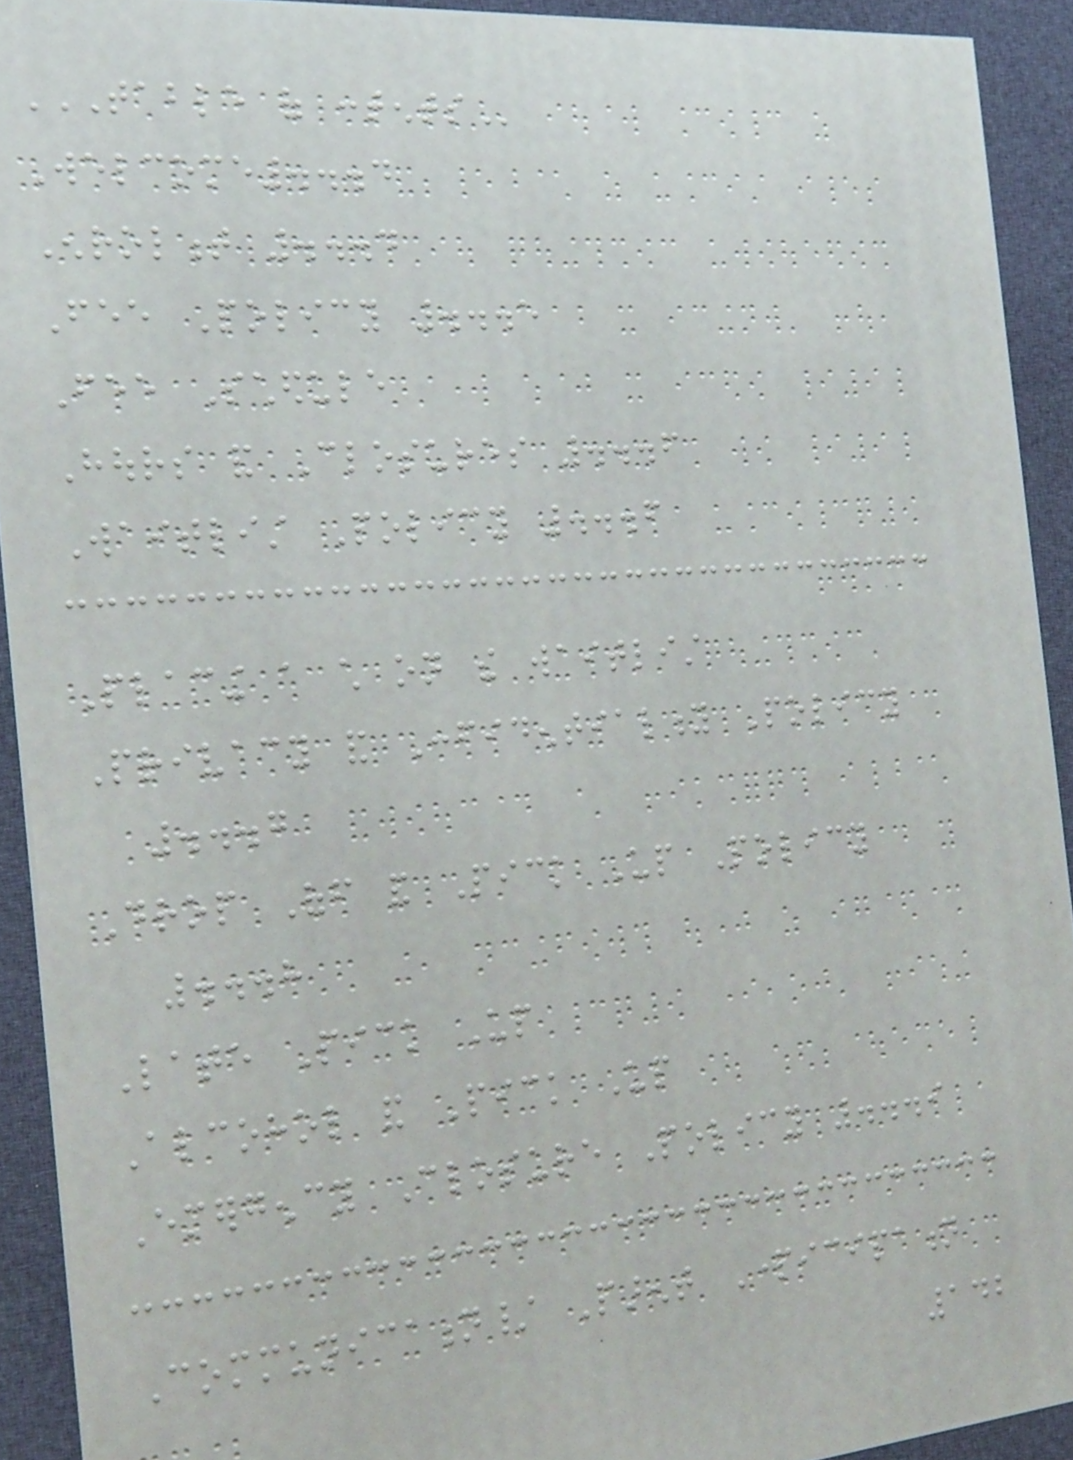TABLE OF CONTENTS
Welcome...4
Enrolment ...4
Fee Policy ...5
Fee Schedule
Hours and Closures ...6
Waitlist Policy ...6
Placing a child on the waitlist
Privacy and Confidentiality Policy
...7
Drop Off and Pick Up Policy
...8
Late Pick Up
Alcohol and Pick Up
Emergency Closure Policy ...9
Communication/ Parent Participation
142
